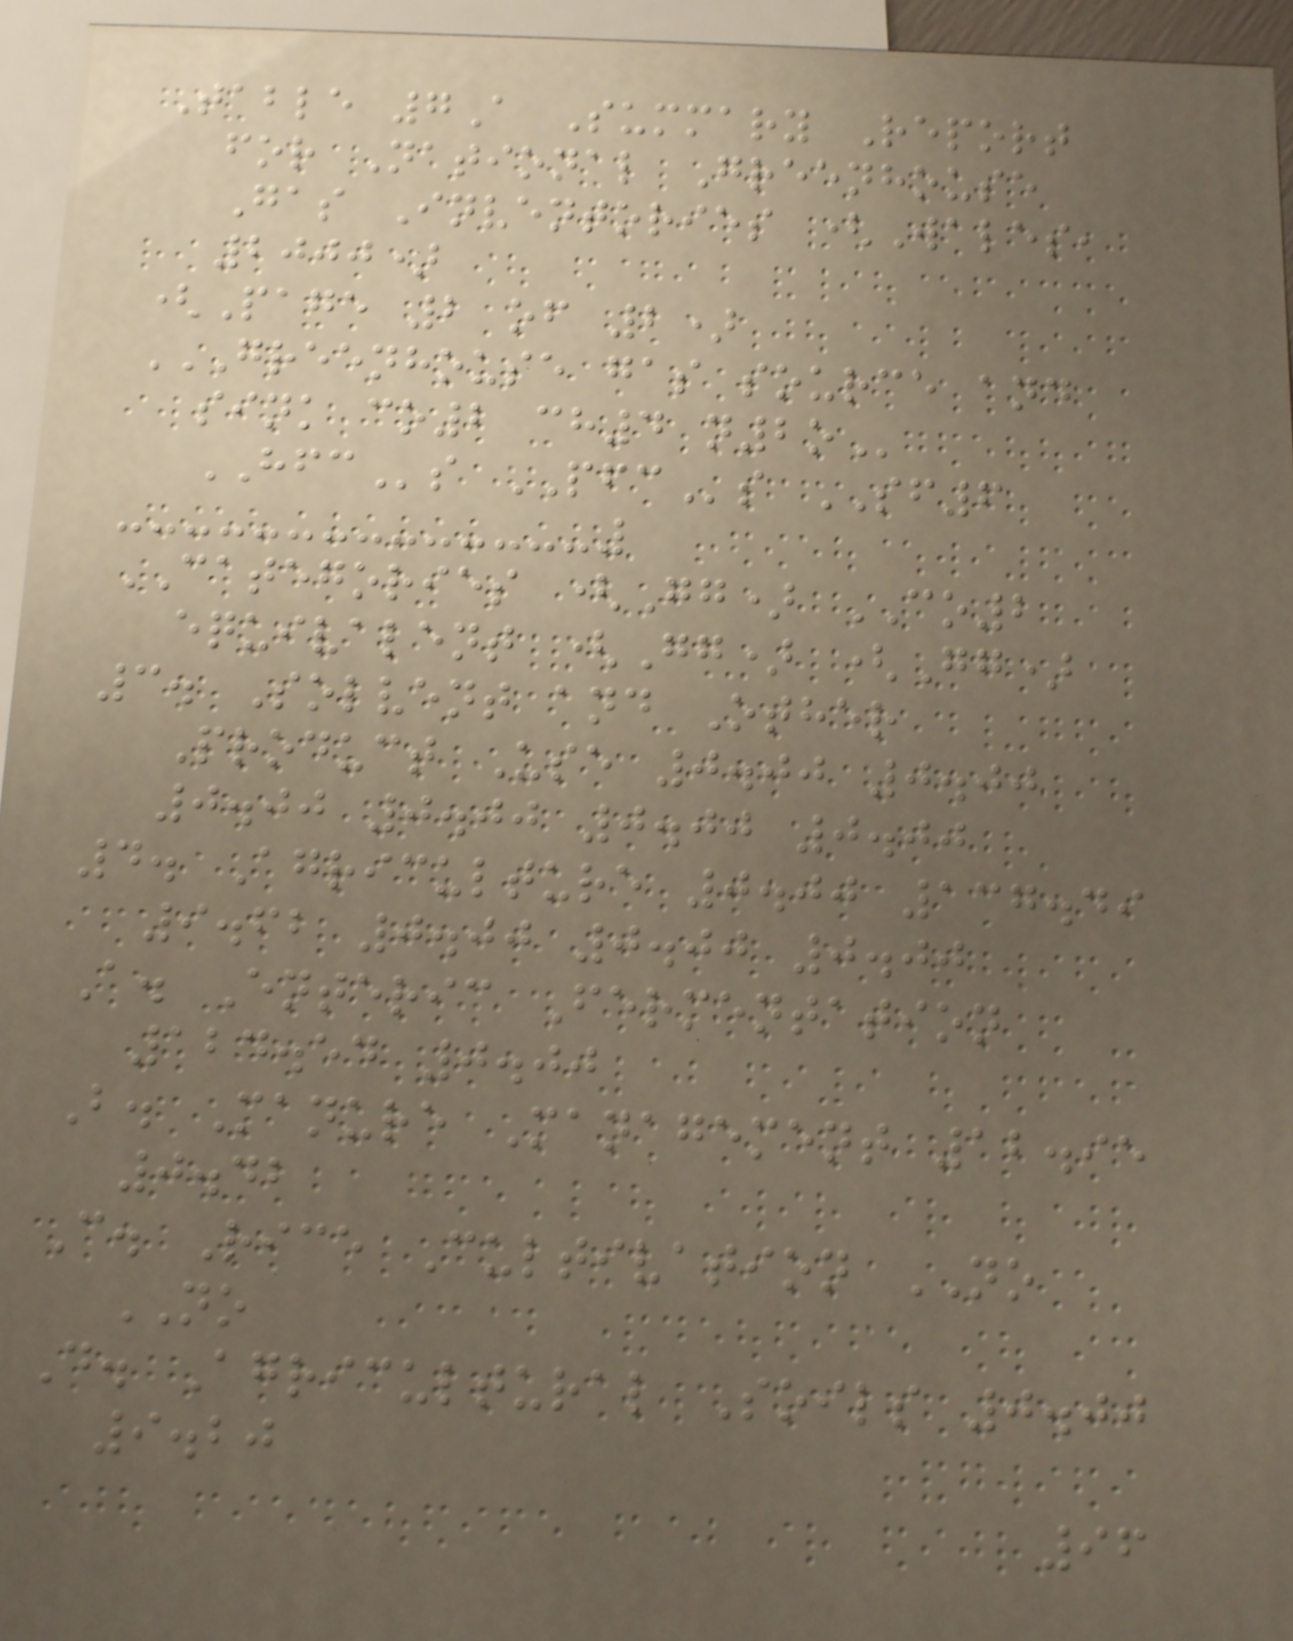Table 7A Summary Report
for National Greenhouse
Gas Inventories (Wales,
2000)
(Page 2 of 2)
GREENHOUSE GAS SOURCE AND
SINK CO2 CH4 N2O
HFCs PFCs SF6
CATEGORIES (Gg) CO2
equivalent (Gg) (Gg)
3. Solvent and Other
Product Use 0.00 0.00
0.00 0.00 0.00 0.00
4. Agriculture 0.00 137.49
9.62 0.00 0.00 0.00
A. Enteric Fermentation
124.54 0.00
B. Manure Management 12.95
0.42
C. Rice Cultivation NO
NO
D. Agricultural Soils 0.00
9.20
96
